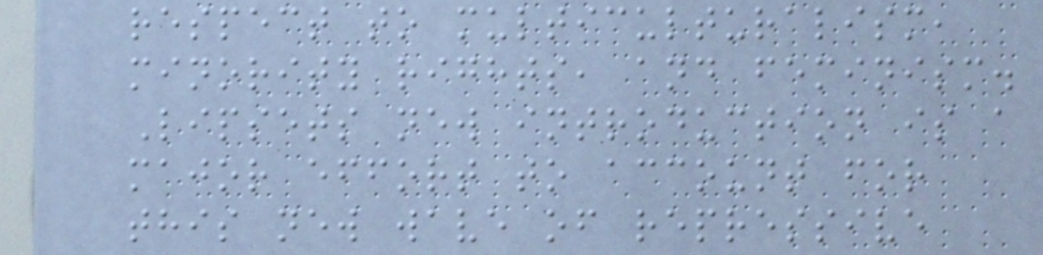respect to multiculturalism,
minority rights, and feminism.
Lipsets new introduction is a
major effort to account for
this new wave of repressive
